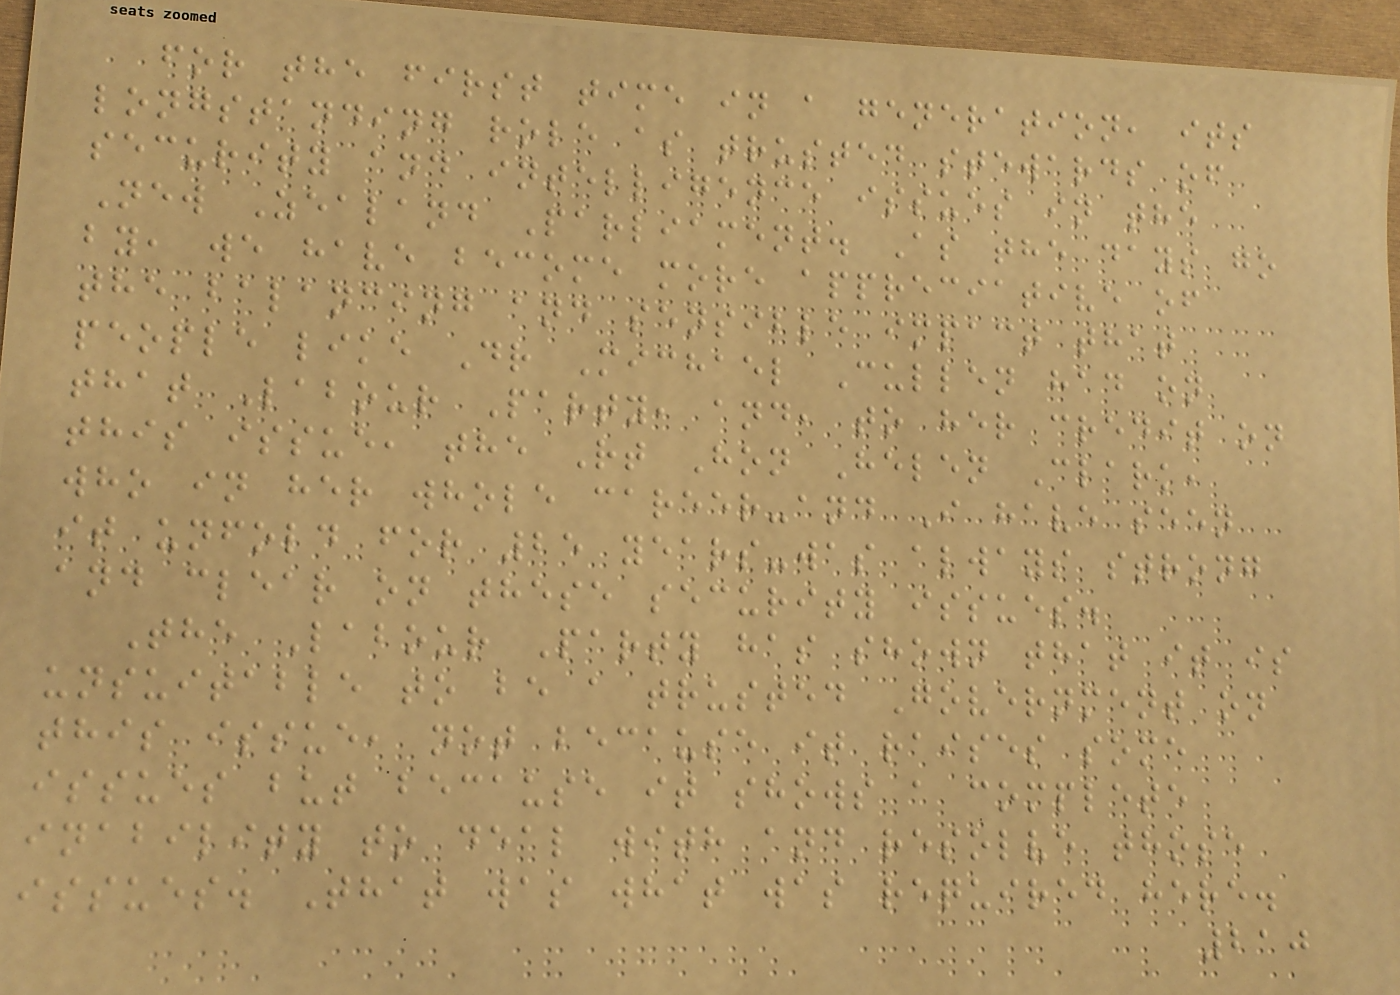for the first time in a generation, its
longstanding role as trusted stewards of
security and intelligence issues in the
New Zealand Parliament. As the days go
by, we have become more appreciative of
the balancing and sensible impact that
people like Dr Michael Cullen had on
that Labour Party, and, to her credit on
this issue, the Rt Hon Helen Clark,
who in her whole career-and I have seen
it unfold for 25 years-was always strong
and clear on these security issues.
The Labour Party has shown that it is
unsuitable to be a trusted Government on
this issue, not because it raises some
issues but because it shows a complete
inability to deal with and resolve those
issues. That was what was required here.
210
